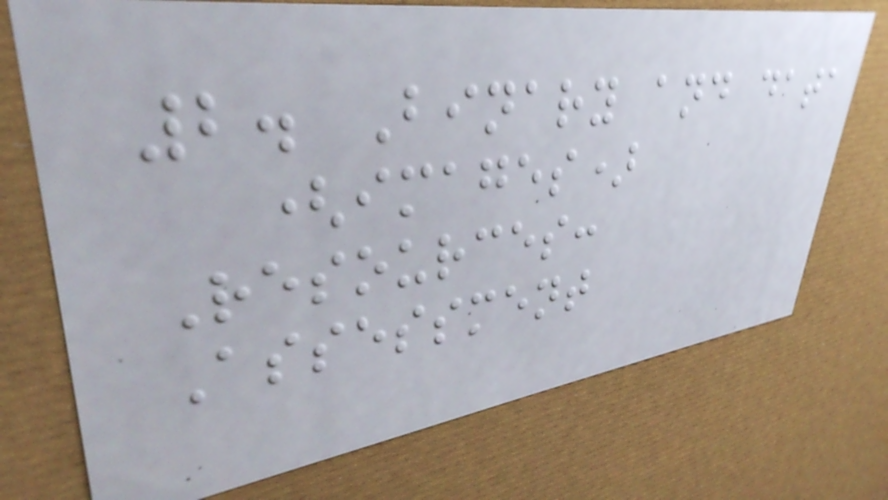2. Binary and data
(images)
Resources:
Assessment
